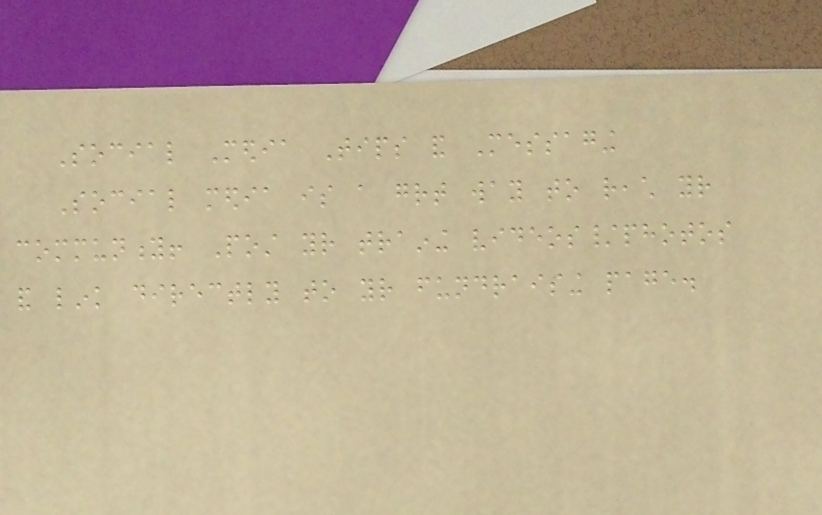Social Media Tips and Messaging
Social media is a great way to reach your
community! Post your training videos/photos
and link directly to your fundraising page.
